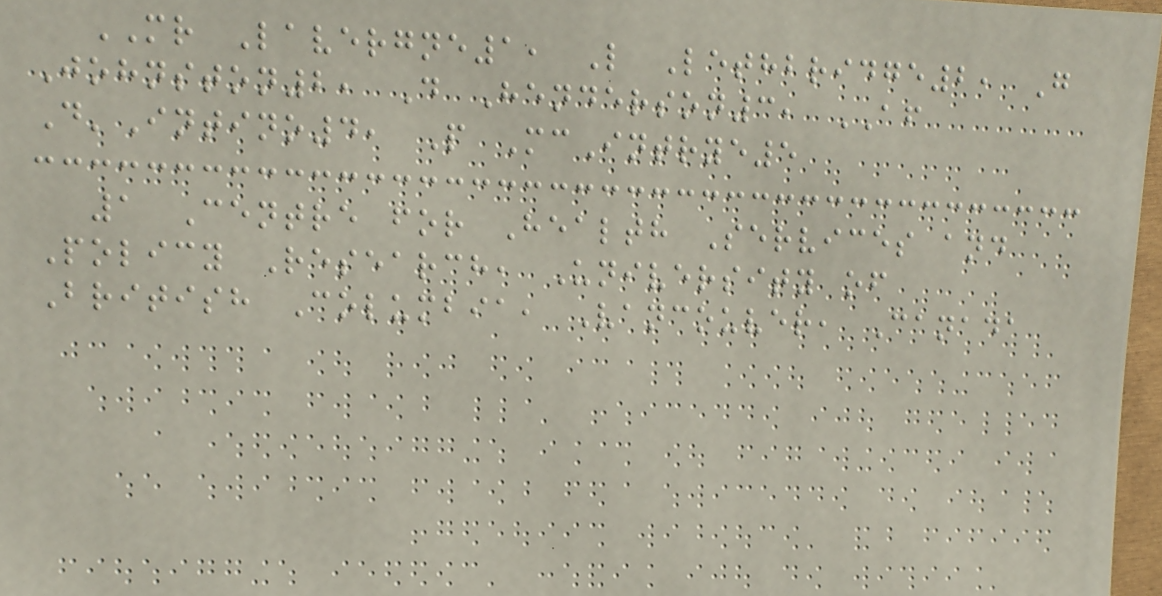MR Lavergne1, L Lethbridge2, G
Johnston2, D Henderson3, AF
D'Intino4, P McIntrye5
1 Centre for Health Services and
Policy Research, University of
British Columbia, Vancouver, Canada
